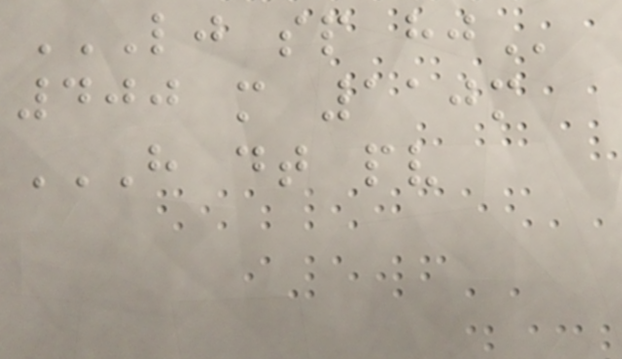LJ SP HJ
400 m 110m
H DT PV
